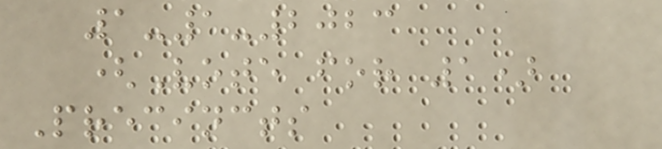1-1-2023
(Vote for 1)
Precincts
